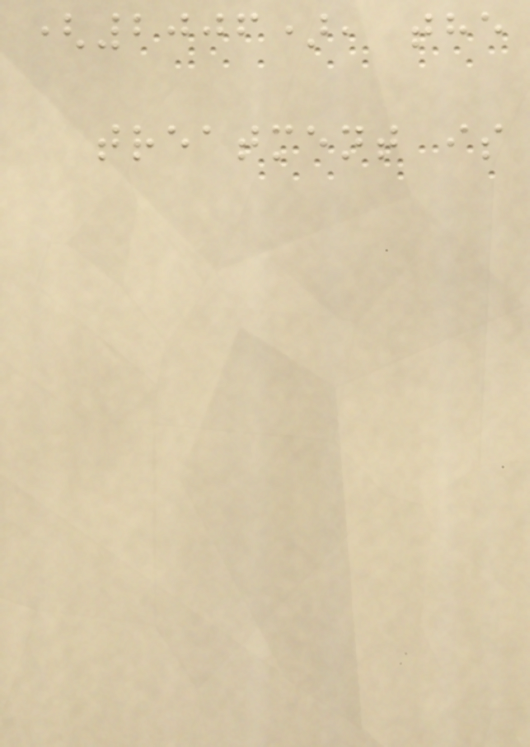(2006), the
treatment is
